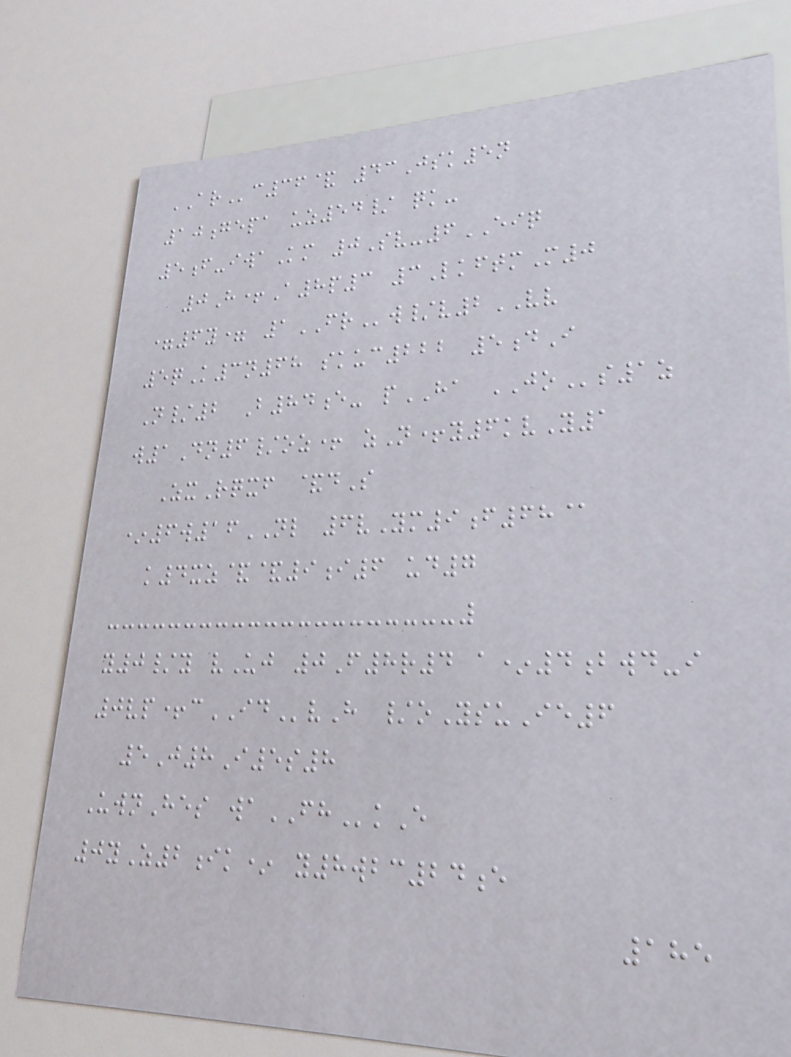ARc36& 43Jsk5n
10gepa uz54/ qk-
5f-iwaKm 0Sv-6EIQ
0H+A8p3 3LkftmM0
=6y= 1FRw/v2VV
5qK3n68 skuc222 5dI
N/2 B84e- pHA JOs1z
w1Dn6/oz+ zN+y6kvY1
ZxRqxf &dS
*6w16NL 6vYm9f68@
k4xz&&9i6 ud7
y0/y vUj 0F8r4 a*4bwd-i
0vp+cIDvH /oYsuIe6
5J8I5s8
UwnHes waFHkE
0yZ2ik* y8wbc24e
185
